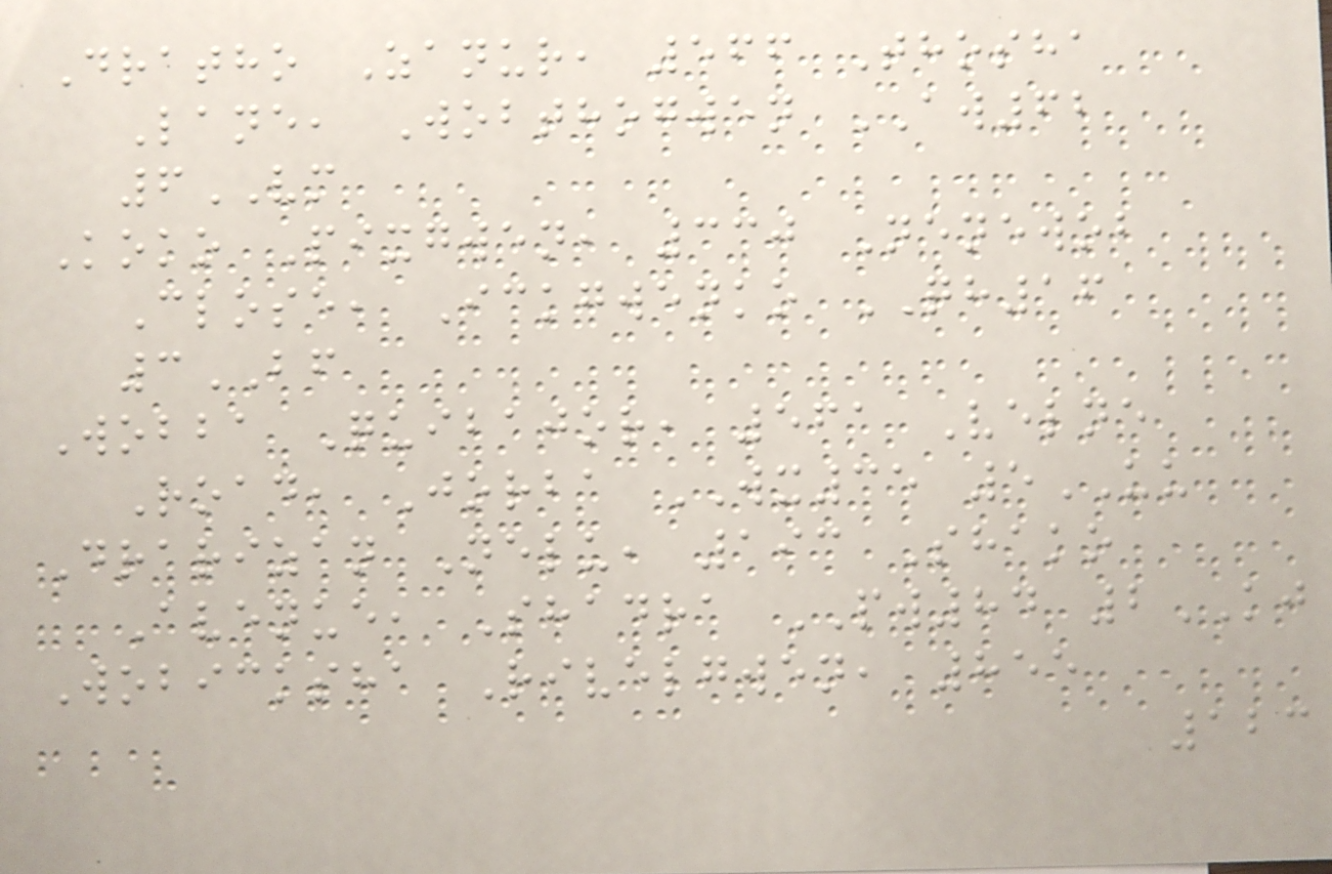Dratho Zanur, 566 Thosha
Lane, Wobthogwen AW62
6VM
Koko Pixgwen, 330 Nenewob
Close, Ickgwenko QH16
3BF
Wobba Quibajor, 561 Velne
Road, Jorba WX35 5UU
Drarizan Nelu, 193 Shako
Avenue, Shadra PW84 2KJ
Wobicksha Rivelgwen, 855
123
